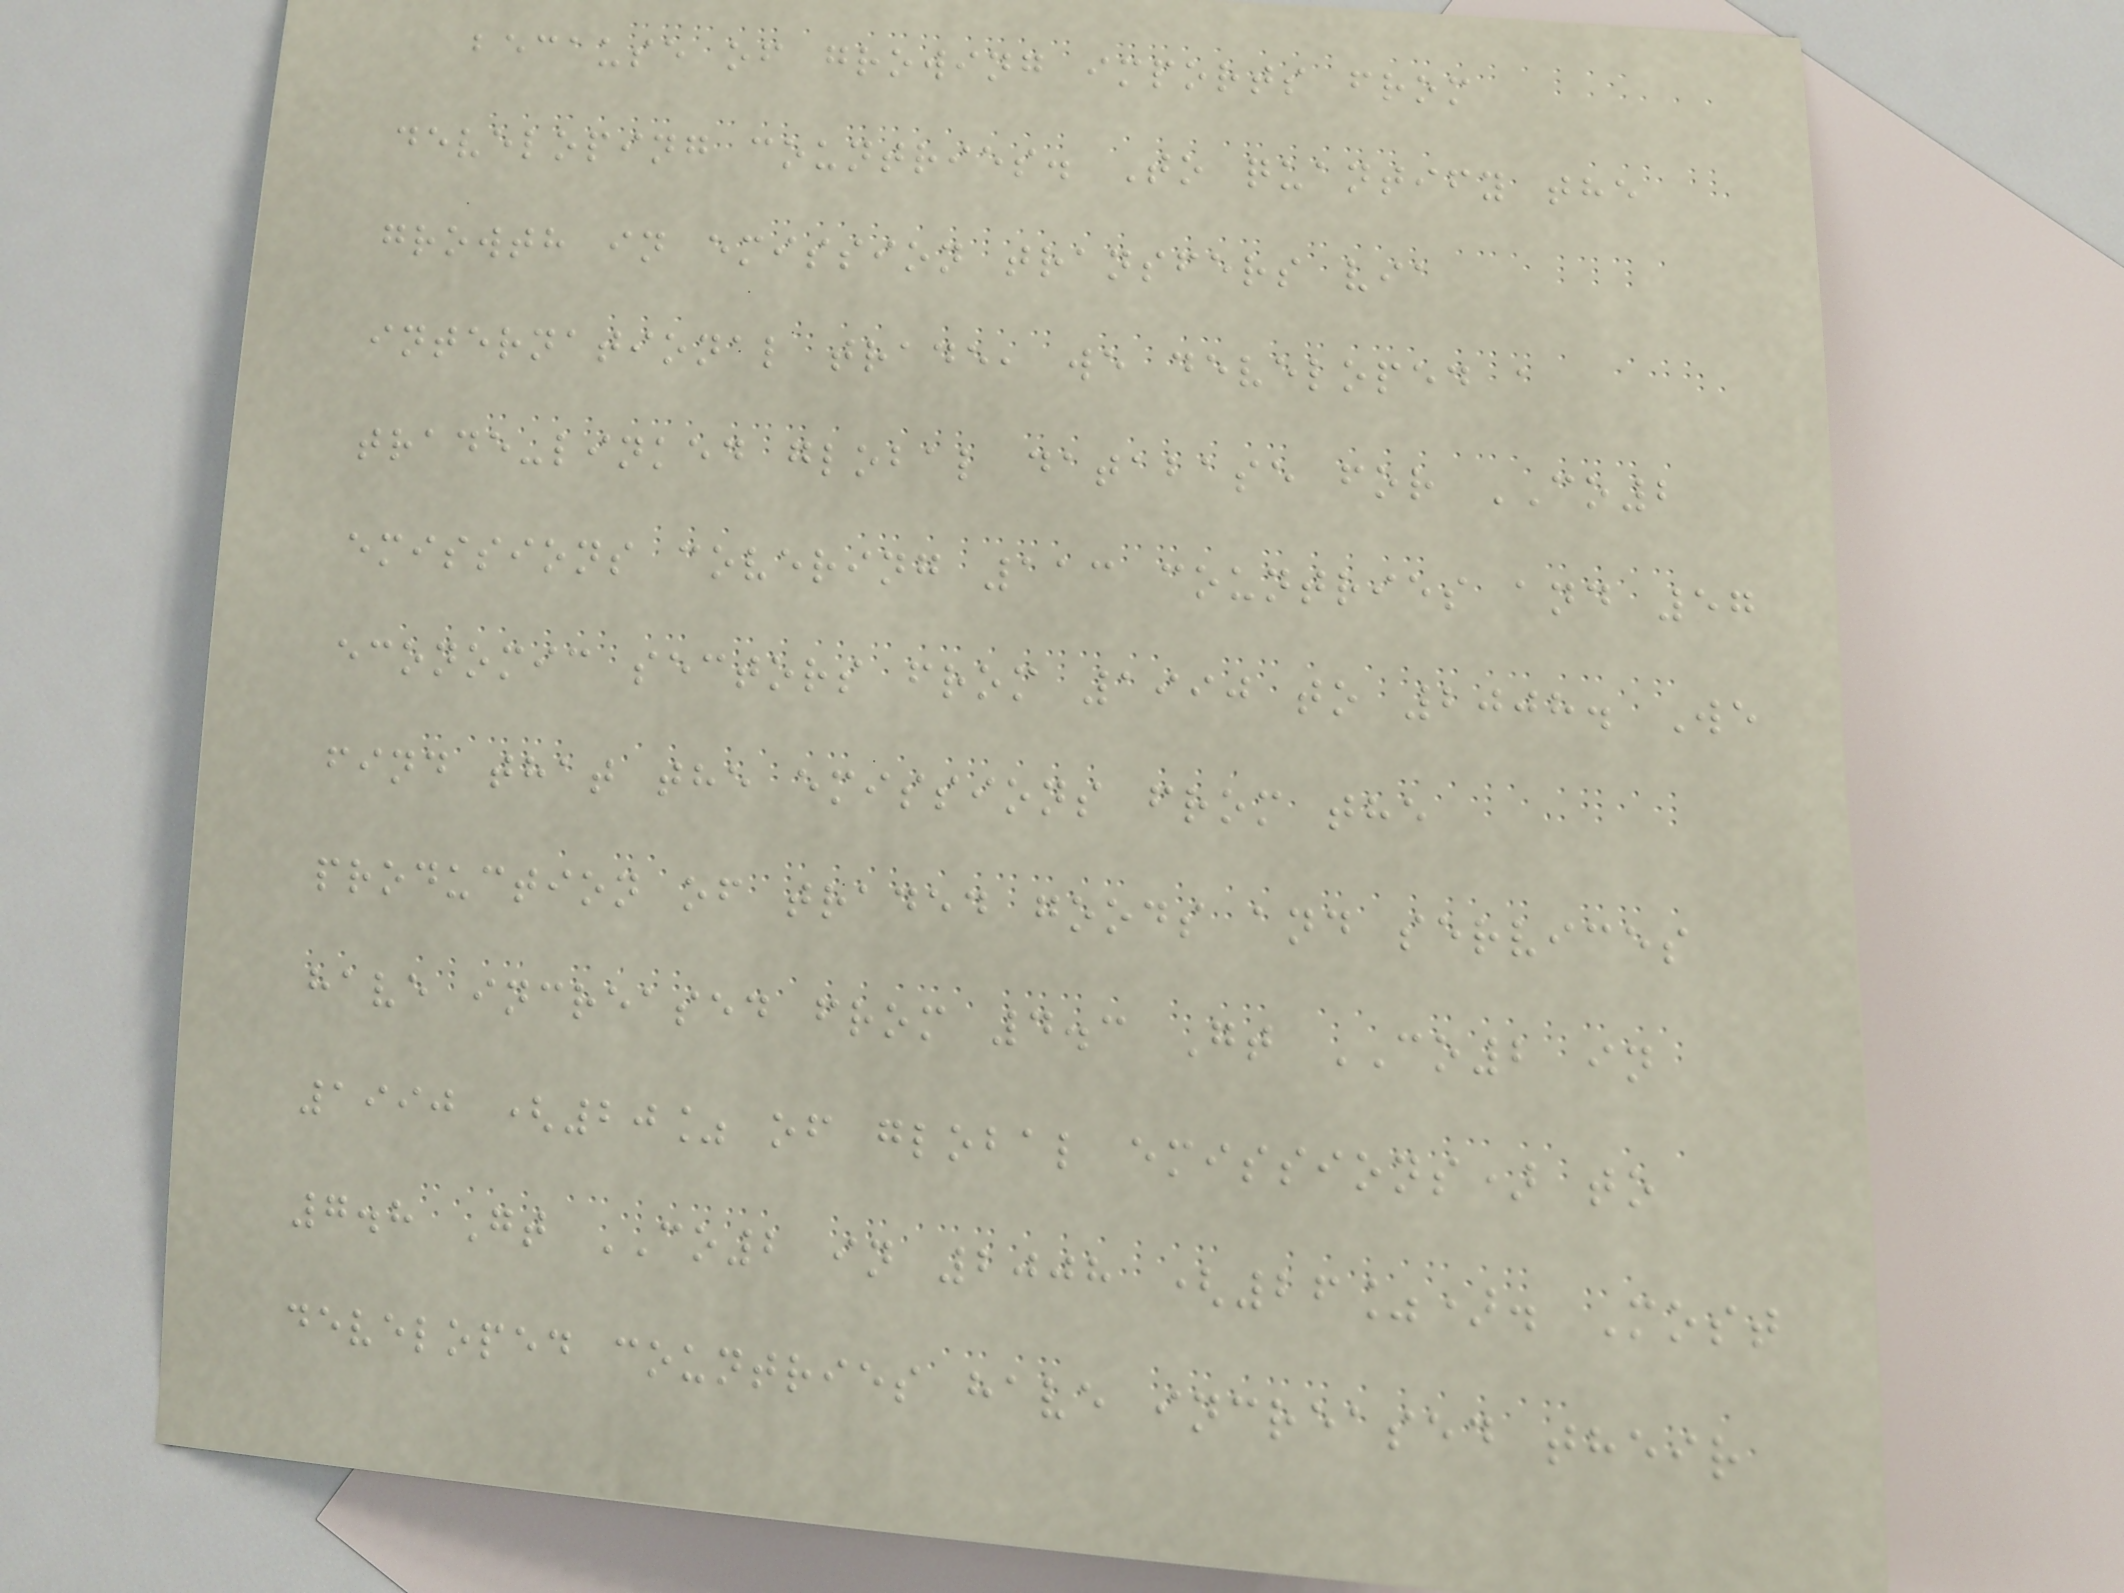because of growing imports from
developing countries. To quantify the
growth in emission transfers via
international trade, we developed a
trade-linked global database for CO2
emissions covering 113 countries and 57
economic sectors from 1990 to 2008. We
find that the emissions from the
production of traded goods and services
have increased from 4.3 Gt CO2 in
1990 (20% of global emissions) to
7.8 Gt CO2 in 2008 (26%). Most
developed countries have increased their
